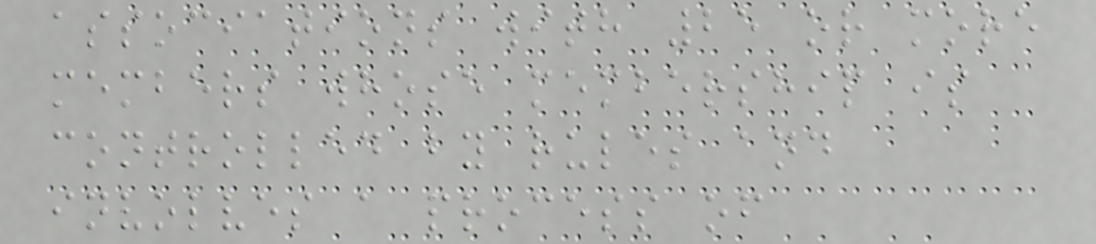associations with 25 or more
members whose membership is
controlled by rules and
involves a process of
